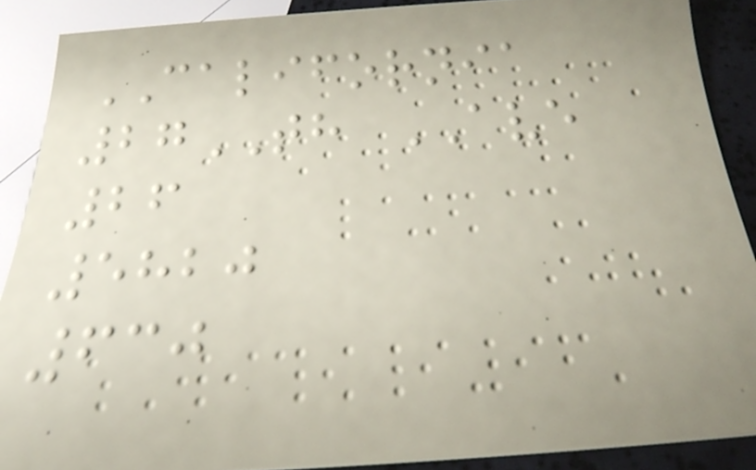CALIFORNIA
27TH AVE
26
5820
630
